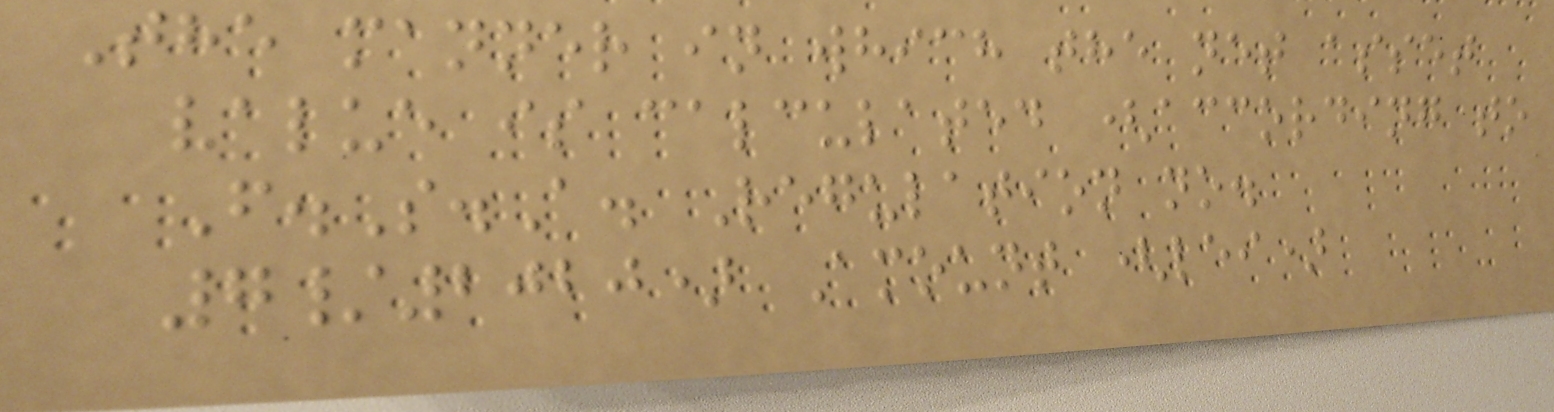The manner in which the net asset
value is calculated (according to
F.S.A. Regulation no.
7/2020) Amount (lei)
